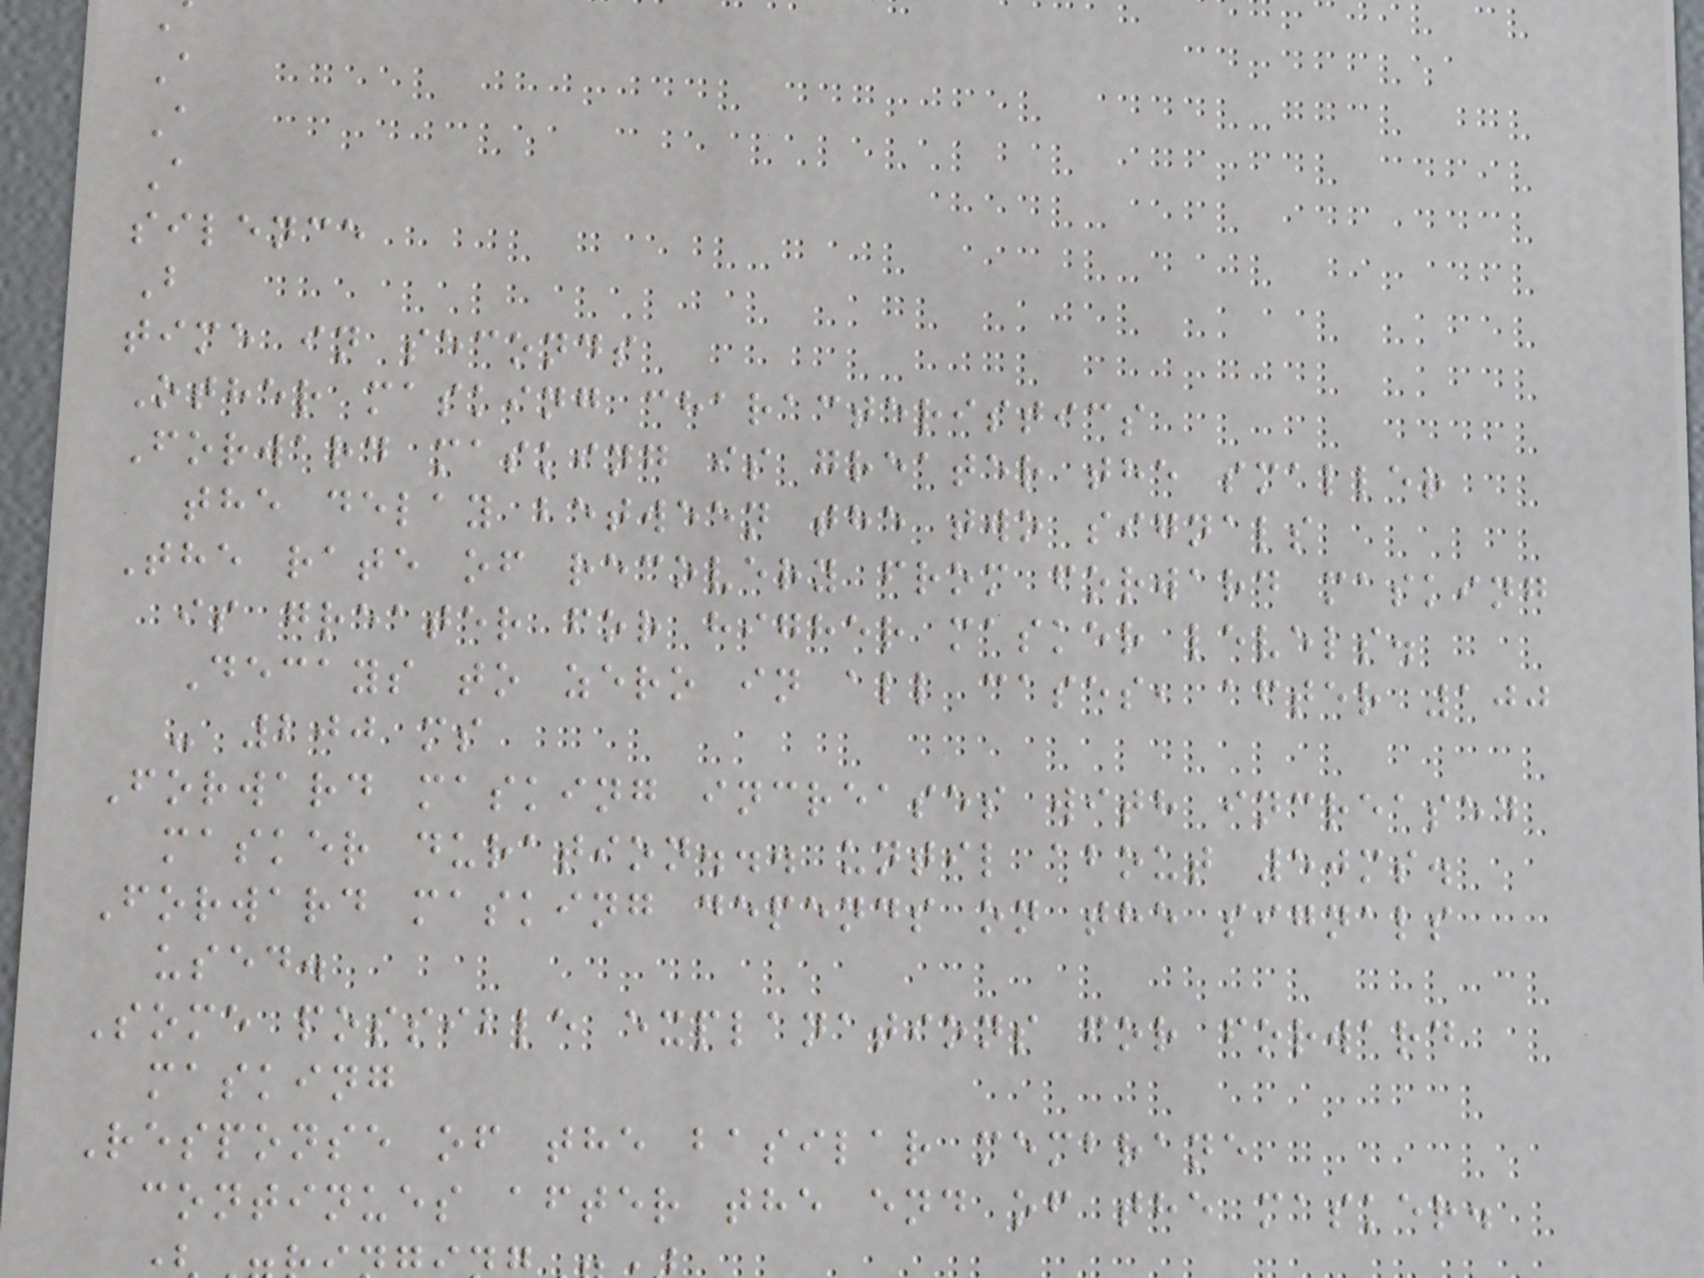A
A
A
silence
B
time in seconds
Other masking characteristics
Forward masking is greater the smaller
the delay between the two signals
The rate of recovery from forward masking
is greater for higher masker levels.
Decays to zero in all cases, after 100
- 200 ms
Forward masking increases with increased
masker duration... until about 50ms.
Forward masking depends on the signals
used.
Some possible explanations for forward
masking
Response of the basilar membrane
continues after the end of the masker.
